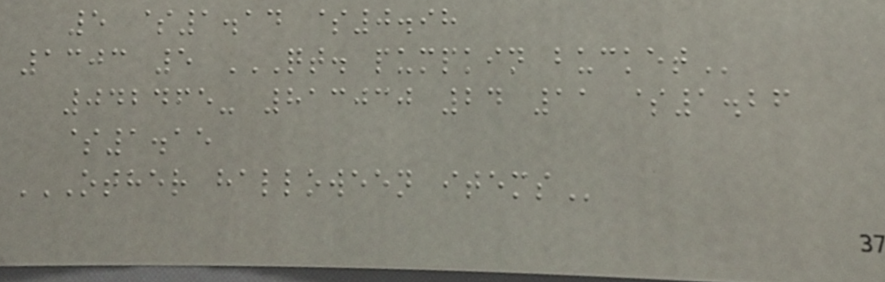5 $1.14 $0.98
1303 5 QT. PUMPKIN BUCKET
042465- 813030 24 11 $1.26
$1.15
OTHER HALLOWEEN ITEMS
